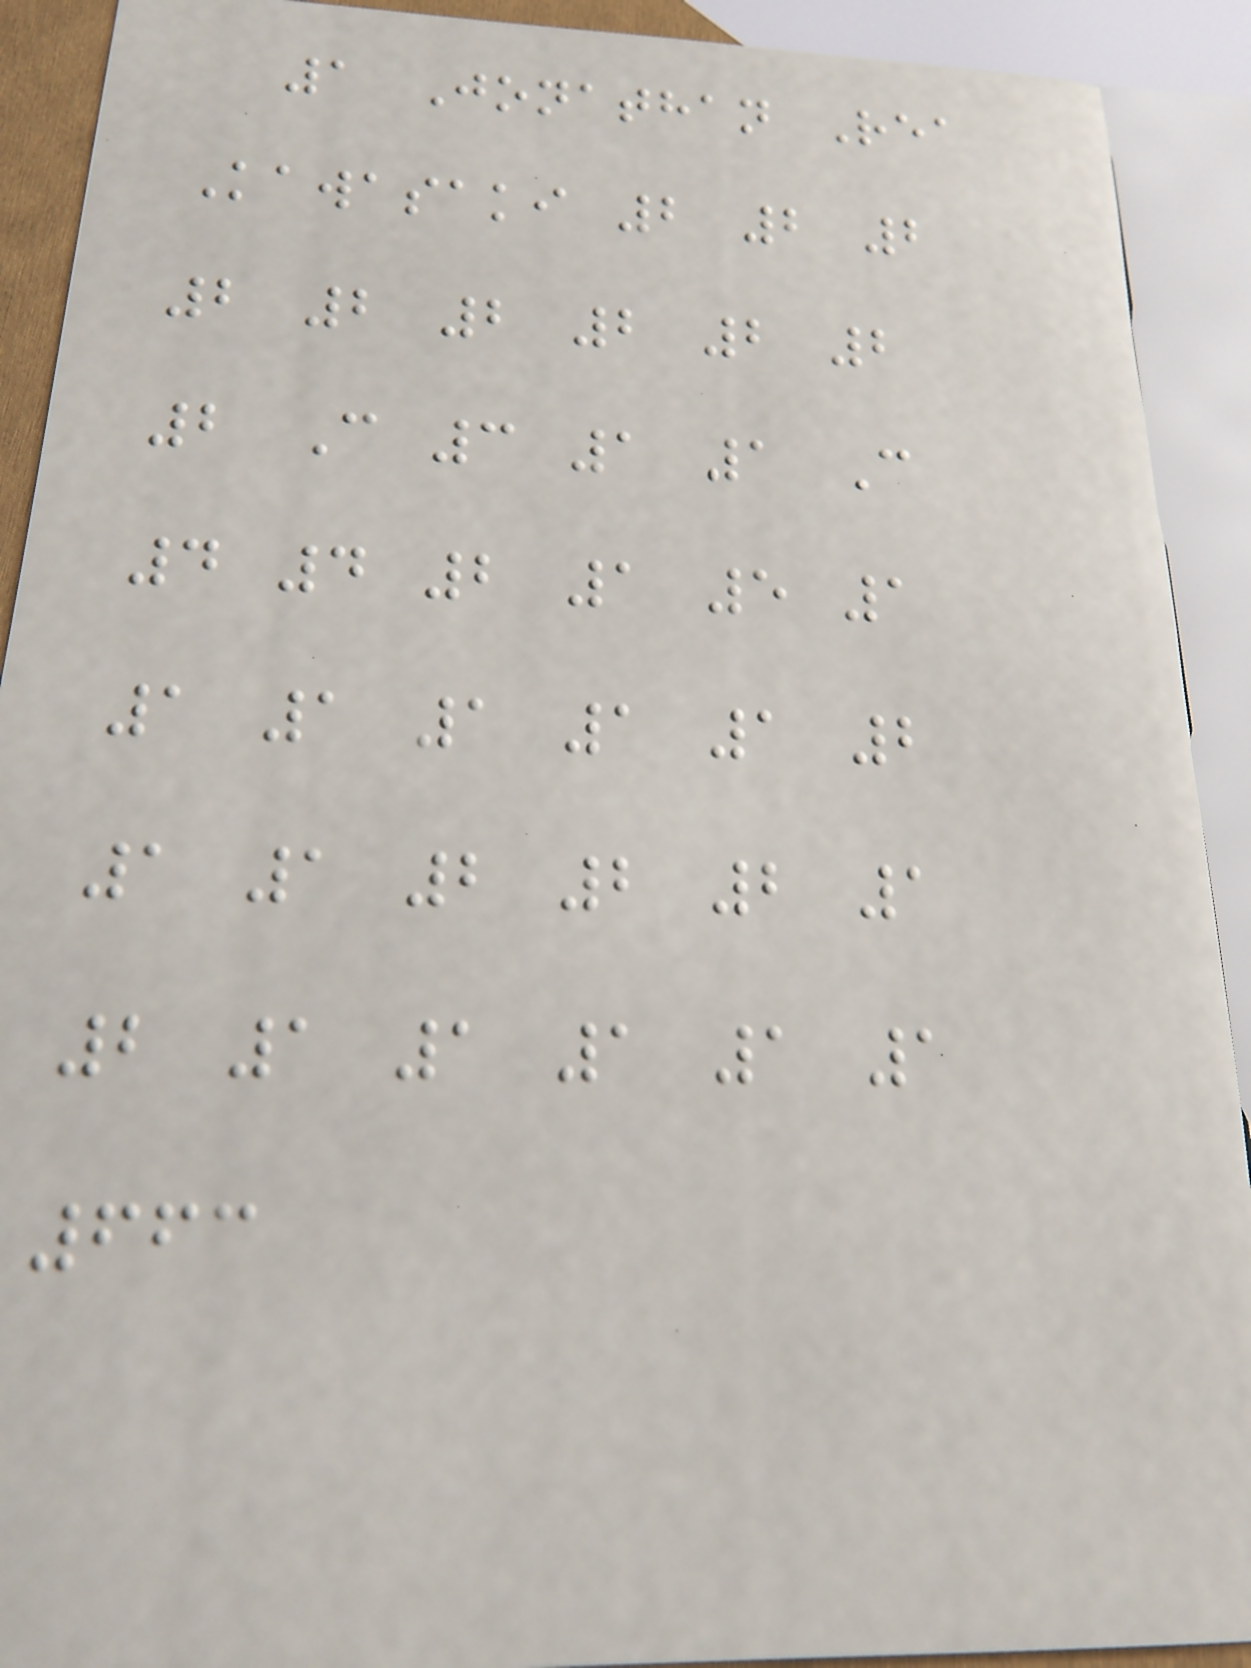1 Jonathan Rea
Kawasaki 2 2 2
2 2 2 2 2 2
2 C 3 1 1 C
4 4 2 1 5 1
1 1 1 1 1 2
1 1 2 2 2 1
2 1 1 1 1 1
663
